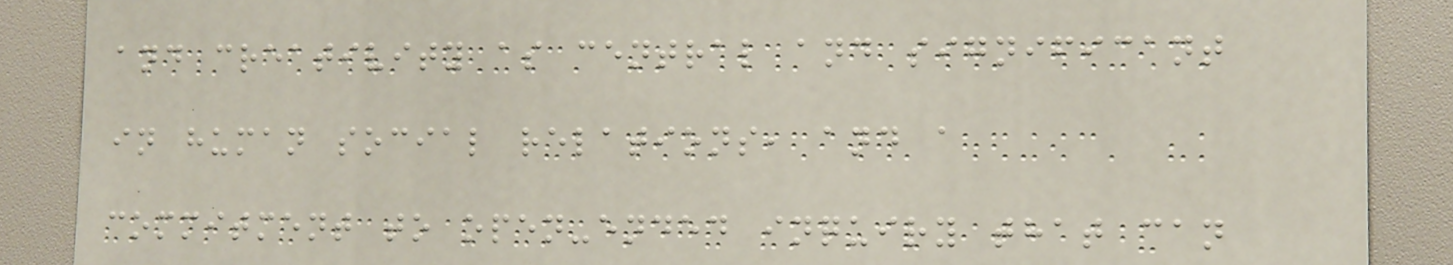and creativity as central and significant
in human social relations, and a
commitment to open-ended inquiry that can
